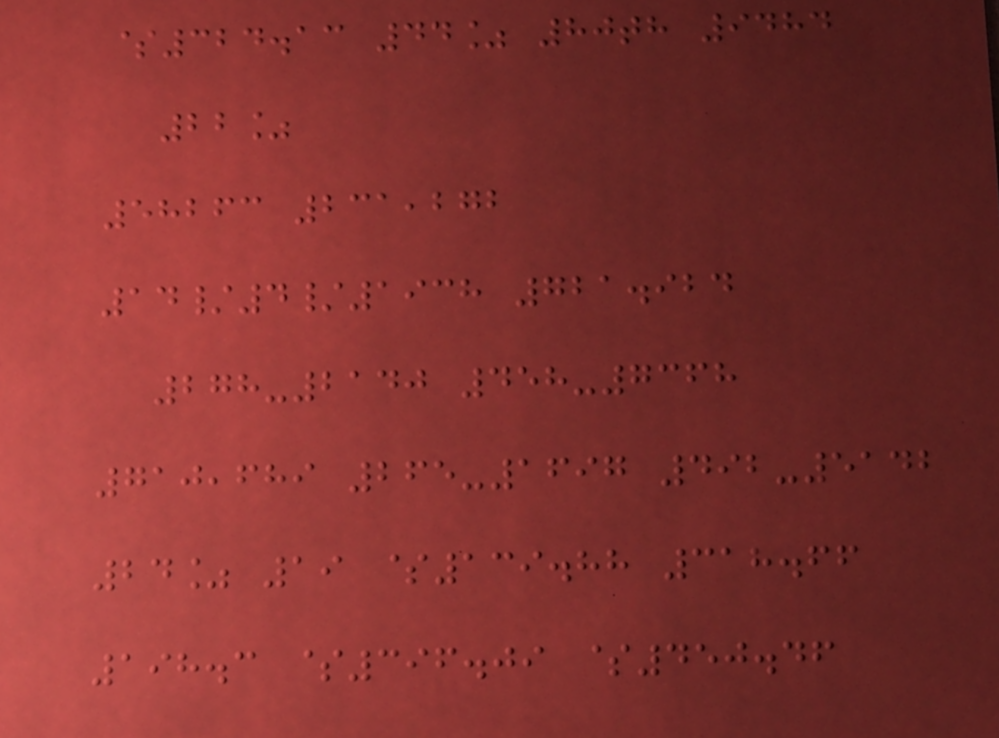$324.13 44% 80th 9484
22%
58263 231,272
14/4/1938 721.924
278-2140 458-7368
710,689 265-1697 492-5142
24% 19 $139.88 318.66
198.3 $396.09 $450.46
